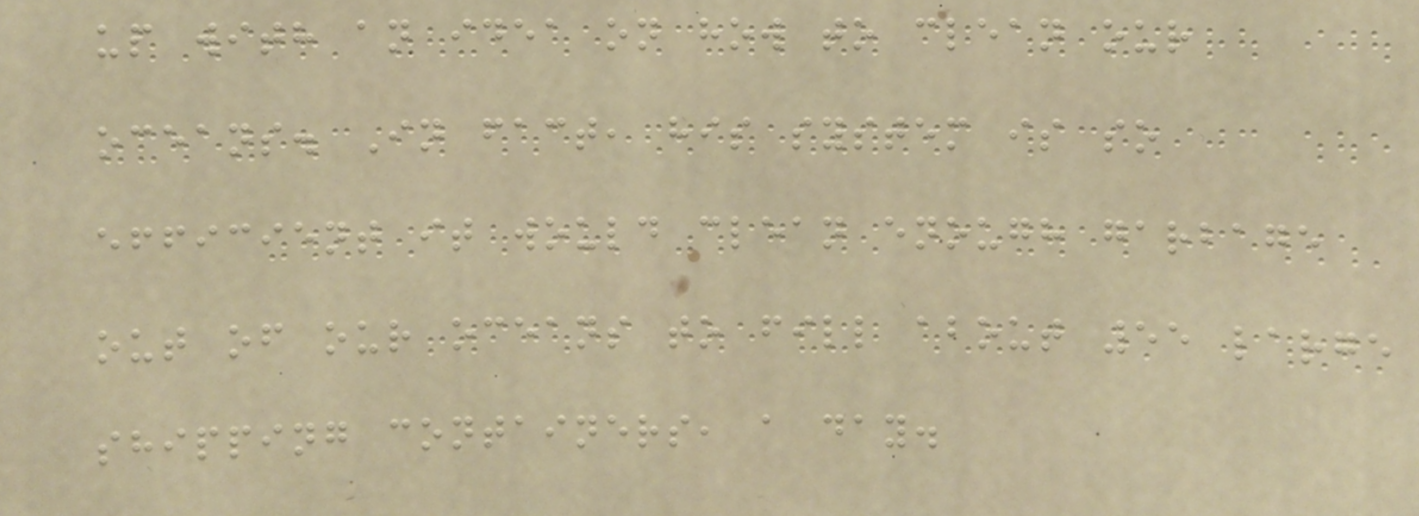up with an idea on how to clean our
oceans. In fact, his system is so
efficient it would clean enough garbage
out of our oceans to fill about 55 large
shipping containers, a day.
